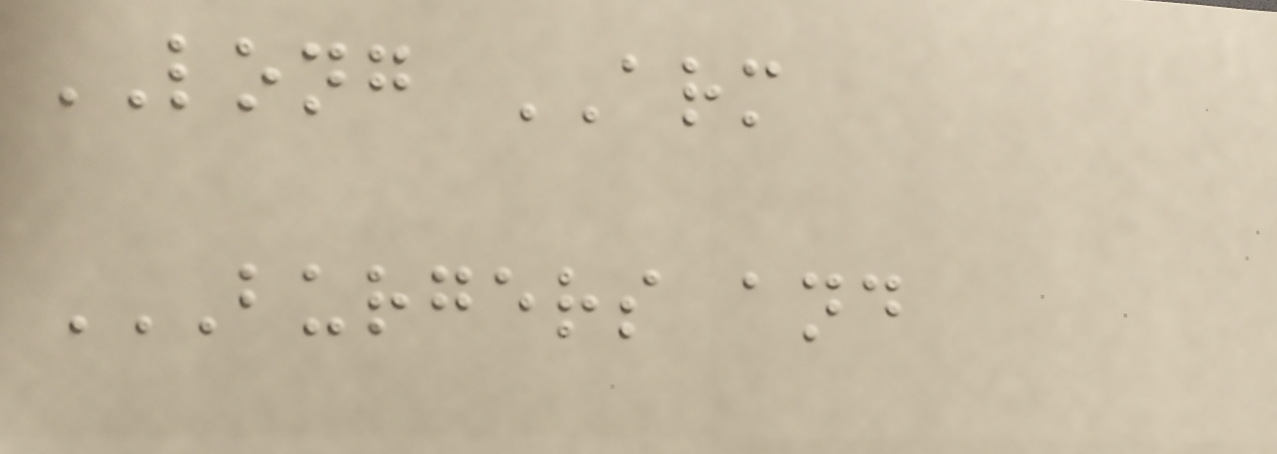LONG ARM
BURGERS AND
